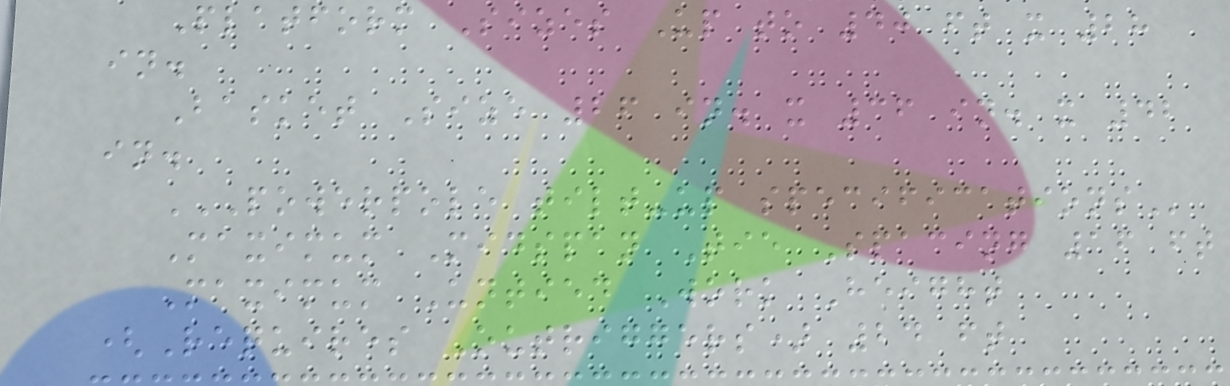Platform Sizes Up to 40 ft x 28
in.
Basket Size 26 in. x 36 in. x 42
in.
POWERPOLE TILT-UP SPECIFICATIONS
Maximum Midspan Tie Spacing 16 ft
Maximum Untied Work Height
(Requires Outriggers) 24 ft
